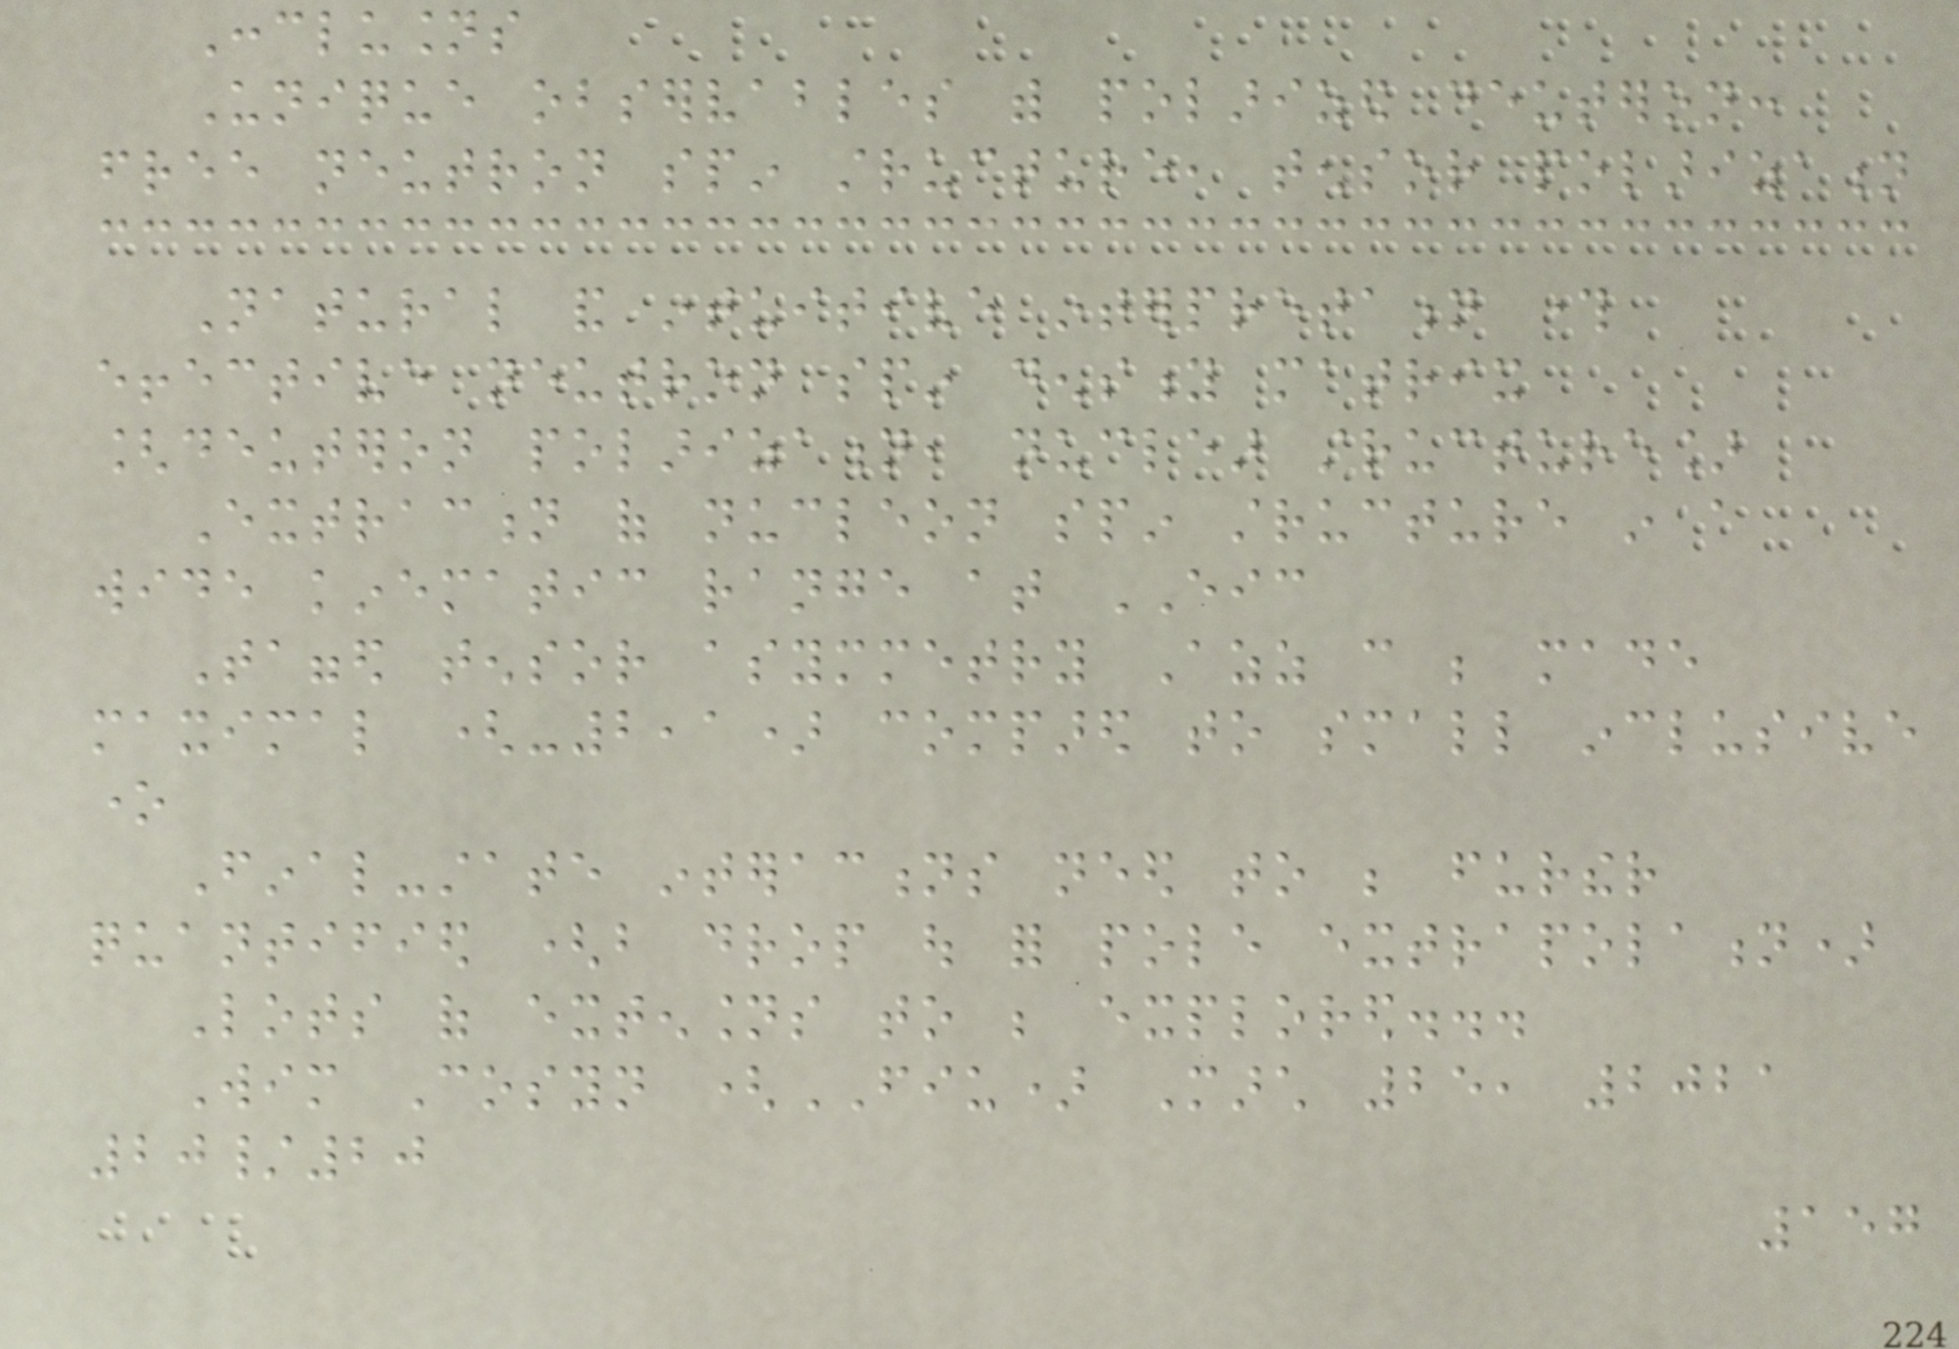Conclusions
Unique observables with polarized deuteron:
free neutron spin structure, tensor polarization
Natural and intuitive interpretation through
effective neutron spin density matrix
[deuteron polarization, nuclear structure]
Extraction of nucleon spin structure in a
wide kinematic range at EIC
Tagged tensor asymmetry Azz can be made
maximal (-2,1) compared to small inclusive
one
Final-state interactions need to be further
quantified (but drop out for pole extrapolation)
Lots of extensions to be explored...
Wim Cosyn (FIU) March 25, 2021
20/20
157
